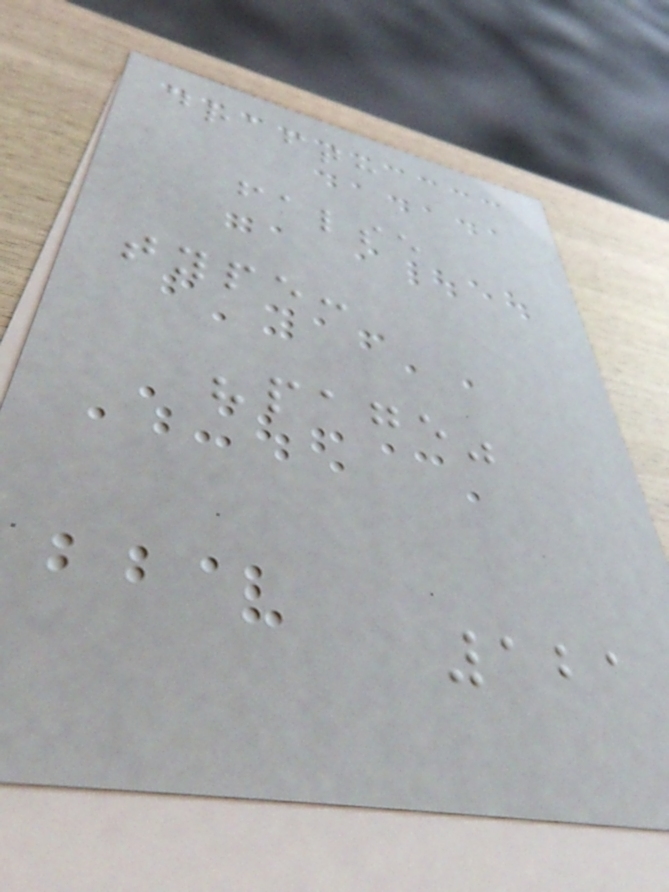draft:
false
type:
"page"
121
